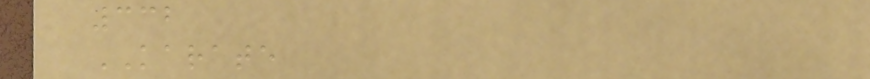332
KARATE
